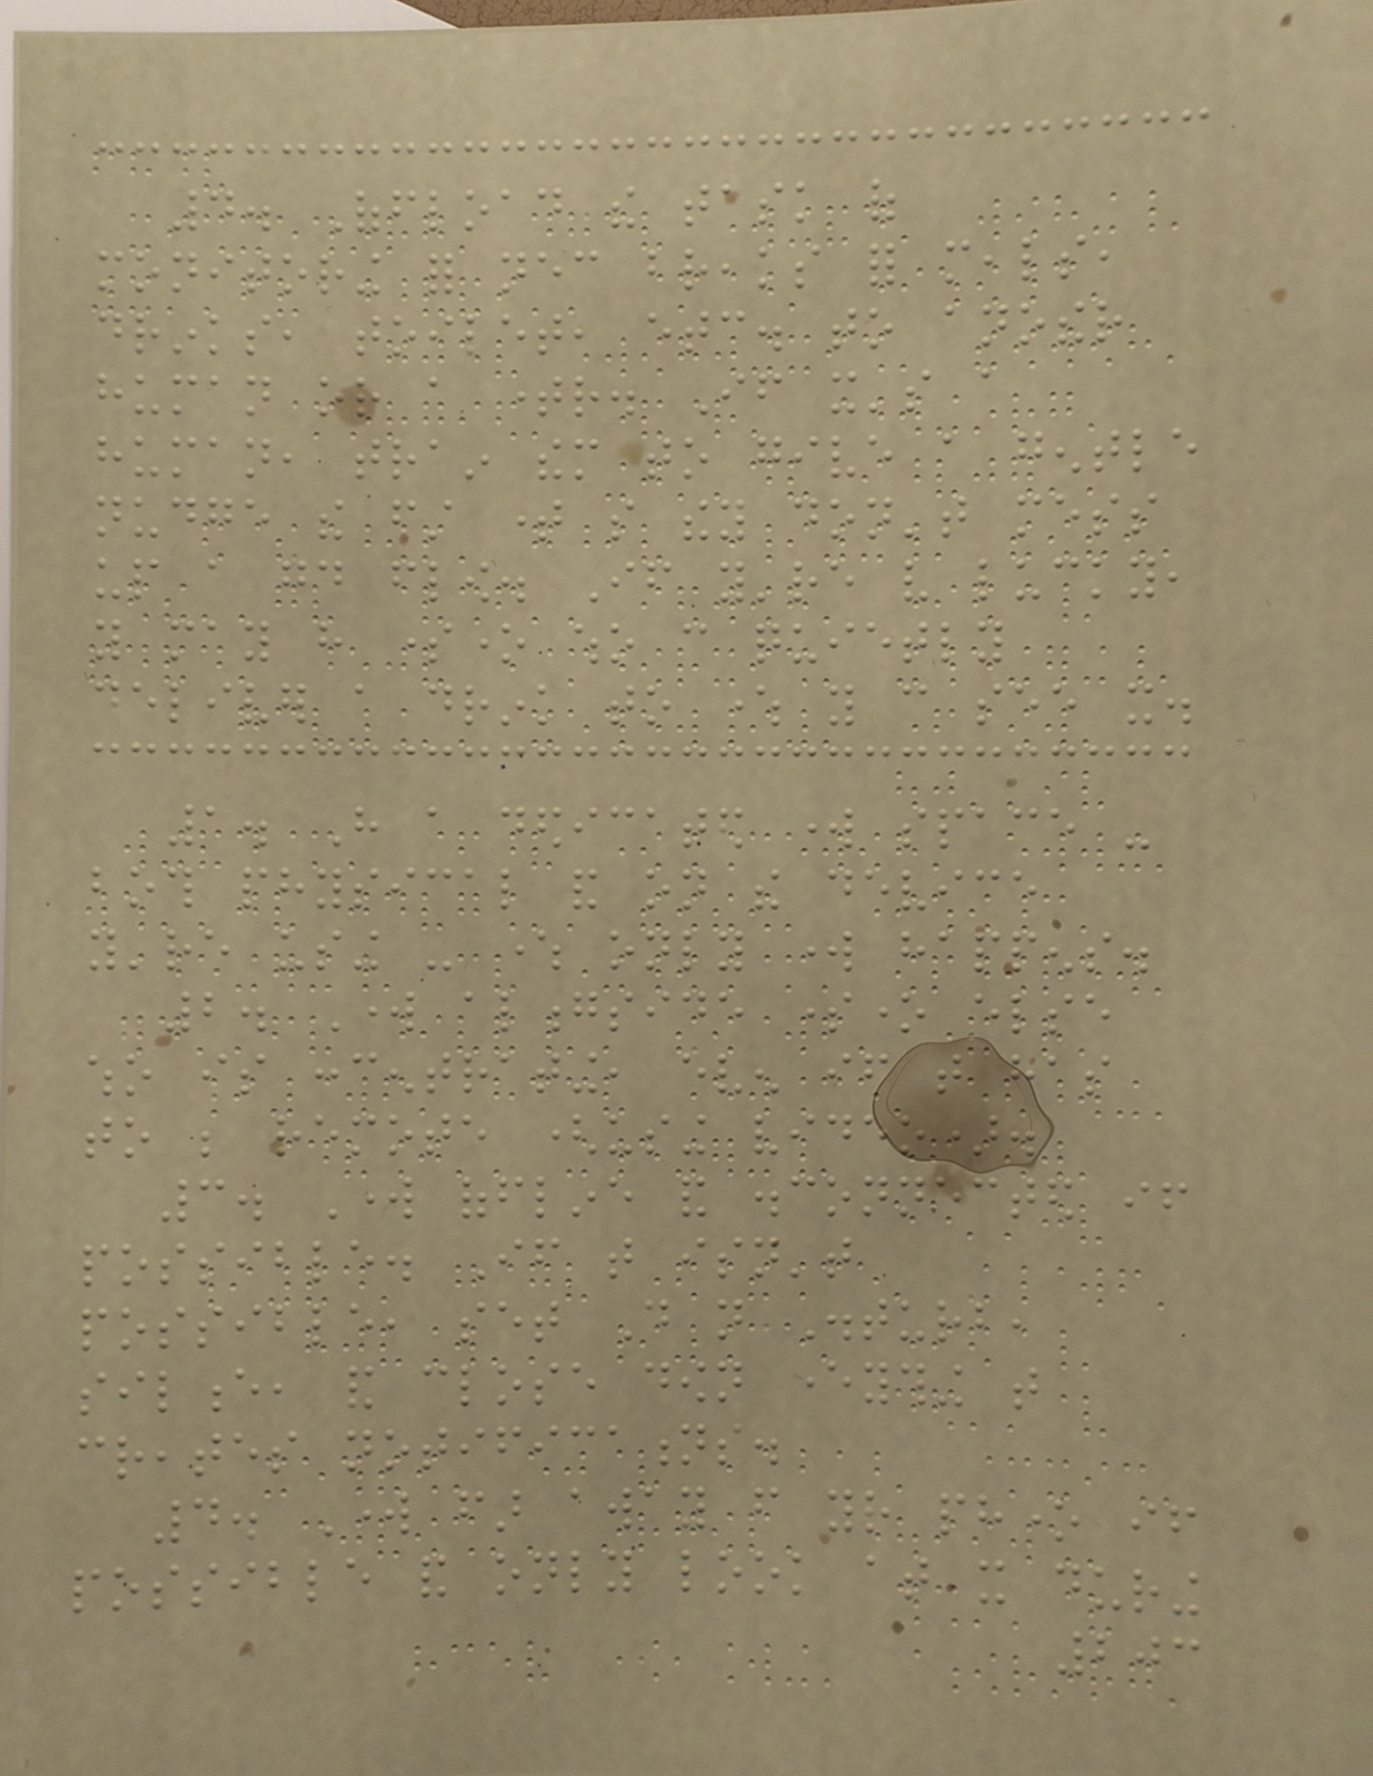4. Offload the task of
monitoring for necessary breaks for meals,
drinks, toilet, etc. to another
human or a timer. If it's a
human, train them to give a gentle
nudge the first time so they don't mess
up a good flow. If you're very lucky,
you may have someone who can quietly
deliver a drink to where you can see it.
1. Have a dedicated work space -
both physical and on the device
you're using - where only work happens.
2. Work alongside someone else
who is concentrating, even if that has
to be remote (using video).
3. Work offline and disconnected if
possible. If that isn't
possible, set Do not Disturb,
silence, and close down everything that
creates notifications.
4. Work far away from your phone if
possible and only look at it during
203
